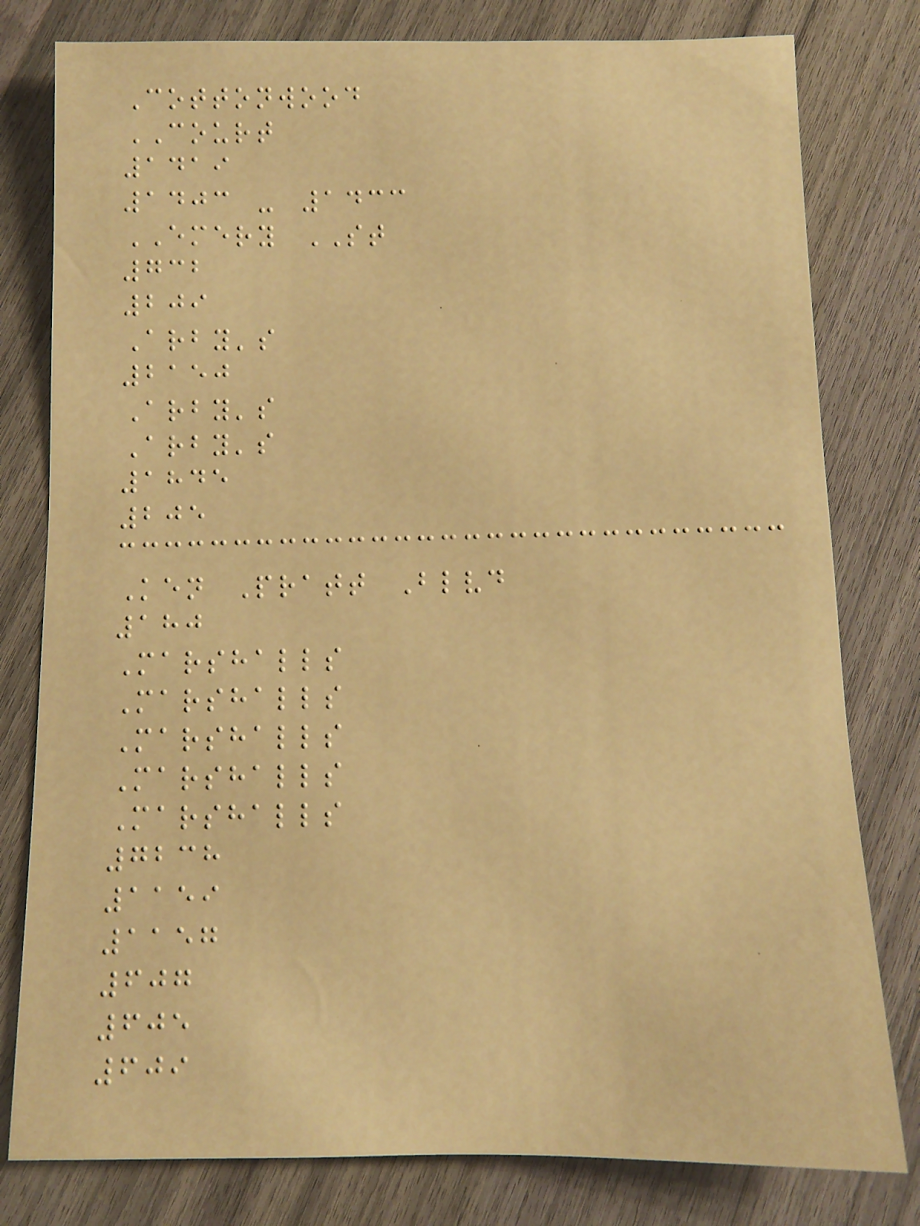Cottonwood
COURT
1419
1403 - 1433
EMERY ST
732
209
Arby's
2150
Arby's
Arby's
1845
205
Ken Pratt Blvd
180
Marshalls
Marshalls
Marshalls
Marshalls
Marshalls
7238
1159
1157
607
605
609
